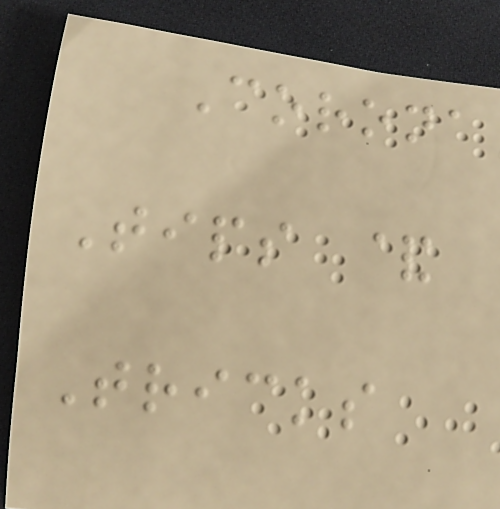Corona
Tips &
Tricks
